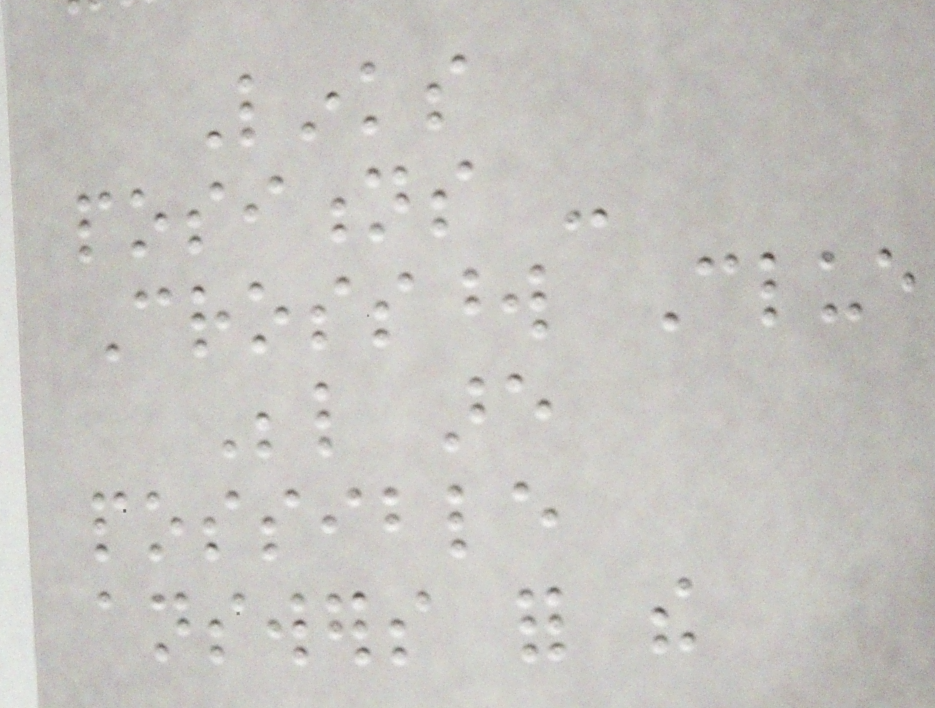Links
positions -
Crossword Clue
Below are
possible
answers for the
